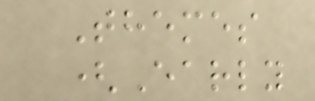Themes
(Early
